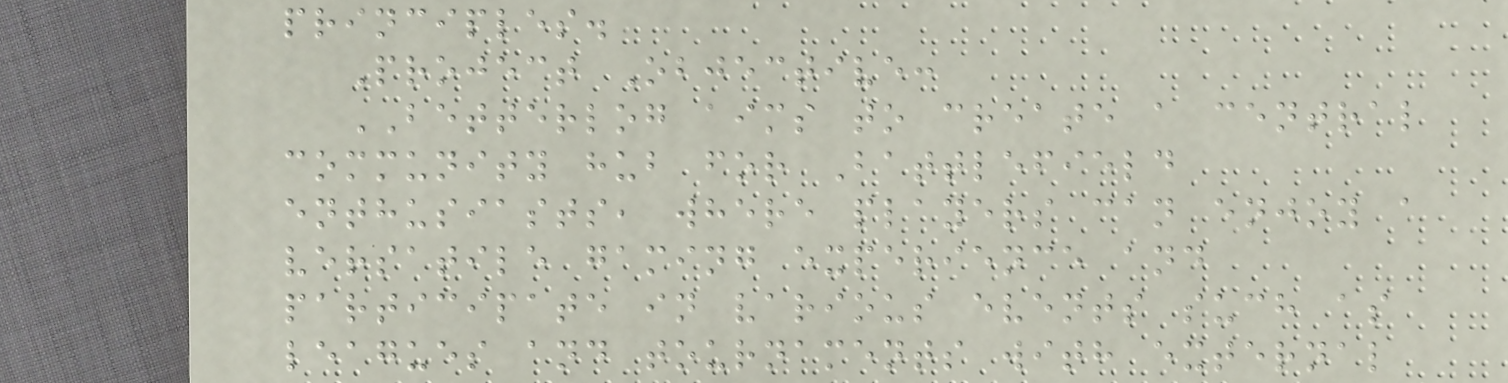principles.
Project Objective:
BETTERLOG aims to create a central
community hub for Battlefield
enthusiasts, where players can enjoy a
versatile gaming experience and
participate in various events such as
leagues and tournaments with external
